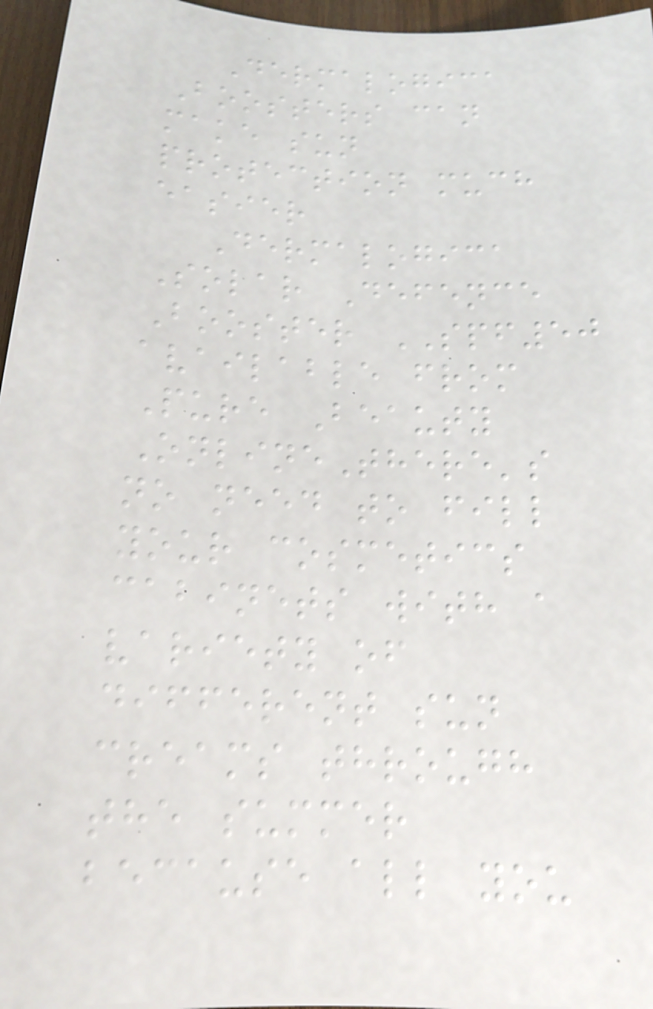Dermalogica
Boosters can
make sun
protection much
easier
Dermalogica
Solar Defence
Booster SPF50
available from
Pure Beauty
OnlineThere's
no need to fill
your cosmetics
cabinets with a
variety of
different sun
creams through
the summer
because all you
